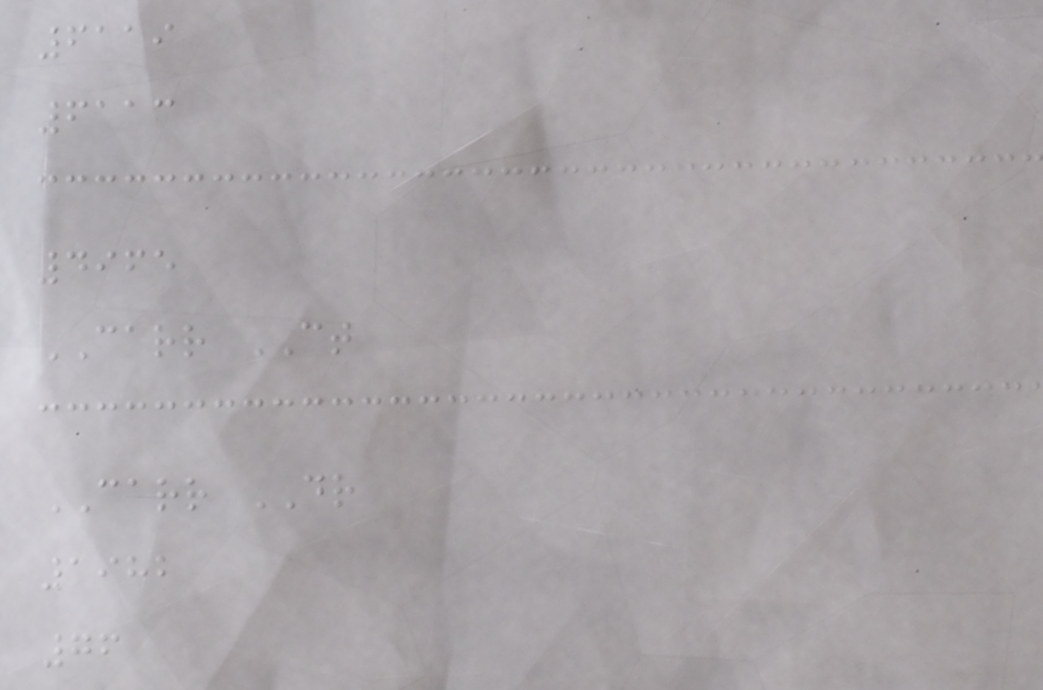6119
6113
4965
CARR CT
CARR DR
1982
76
